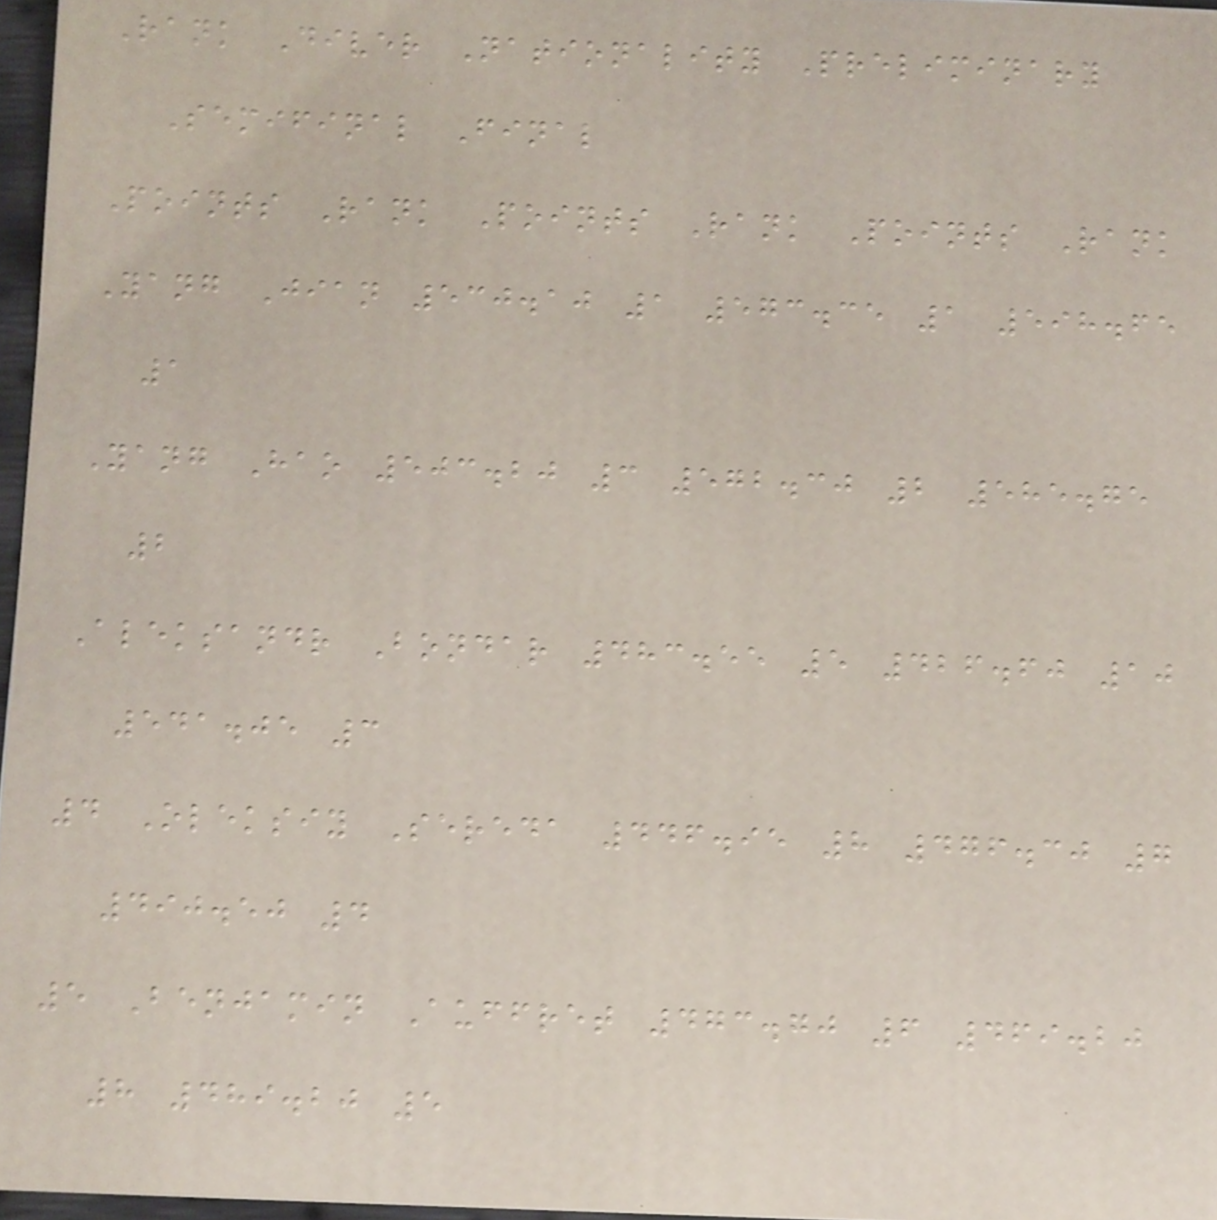Rank Diver Nationality Preliminary
Semifinal Final
Points Rank Points Rank Points Rank
Yang Jian 530.10 1 573.35 1 598.65
1
Yang Hao 503.20 3 572.30 2 585.75
2
Aleksandr Bondar 483.55 5 426.60 10
541.05 3
4 Oleksiy Sereda 446.95 8 476.30 7
490.50 4
5 Benjamin Auffret 473.70 6 469.20
8 489.20 5
